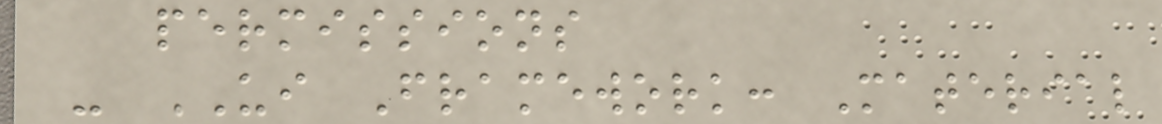permissions
- UI Framework: Material
